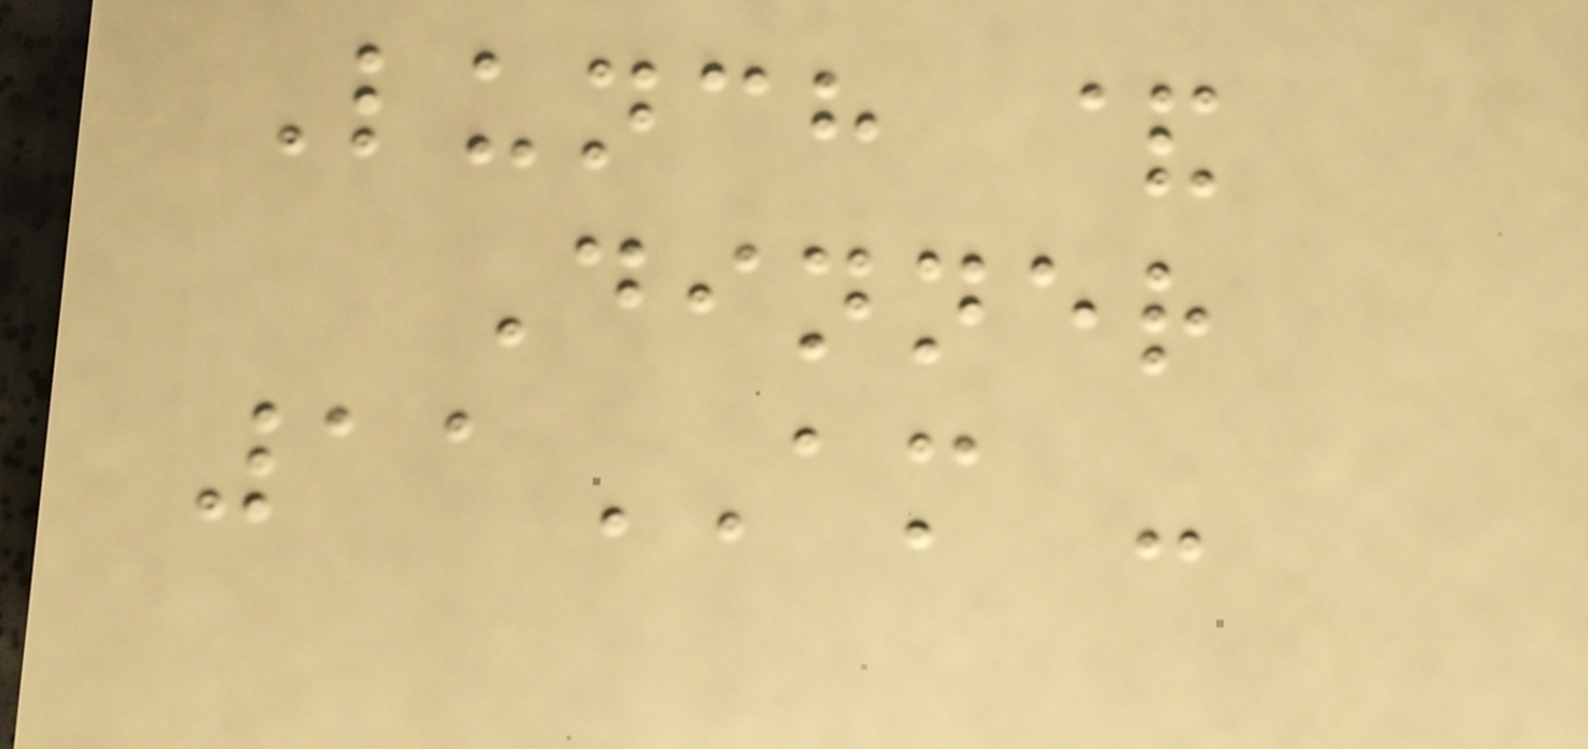Lunch &
Dinner
11AM -
